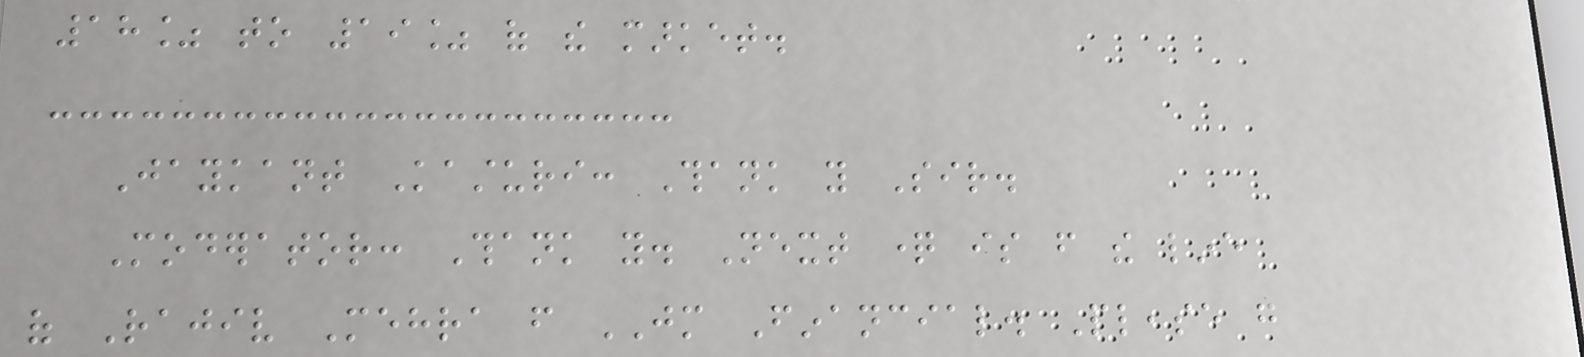18% to 19% of the market.
Jaykant Kasturi: Thank you Sir.
Moderator: Thank you. Next question is from the line
of Rajiv Mehra from JM Financial. Please go
